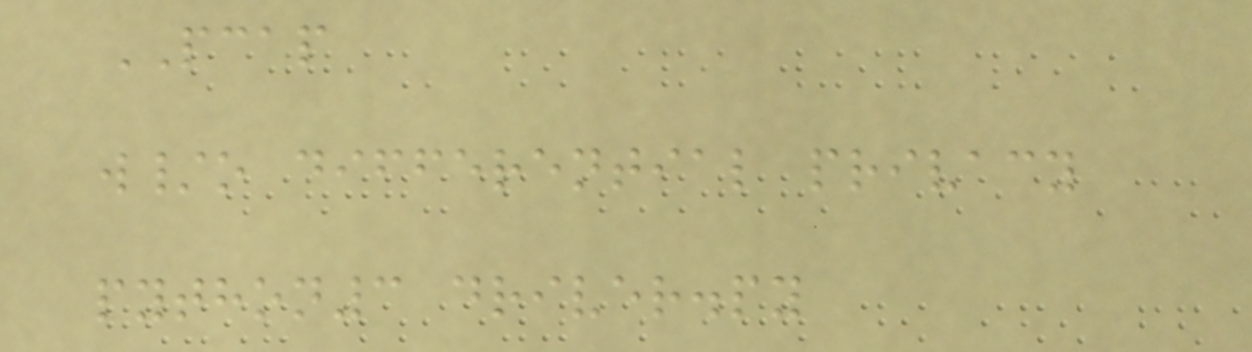PCAP
w/o differential privacy
python3 driver.py
